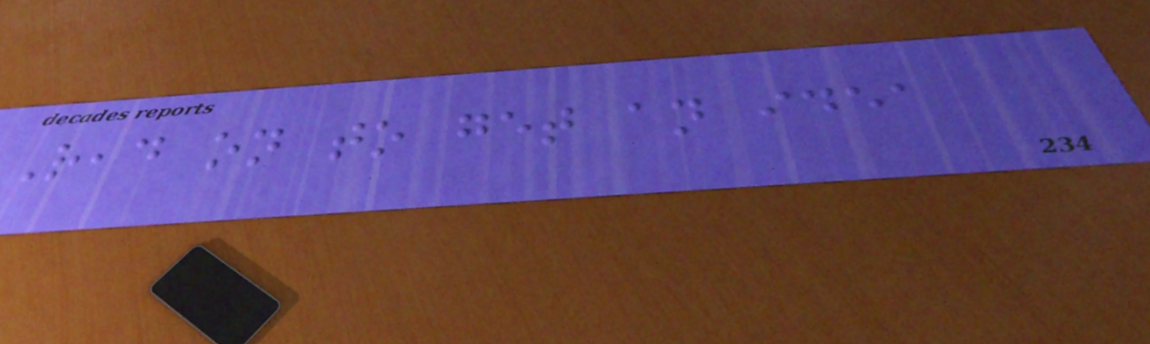Read on to get an idea
